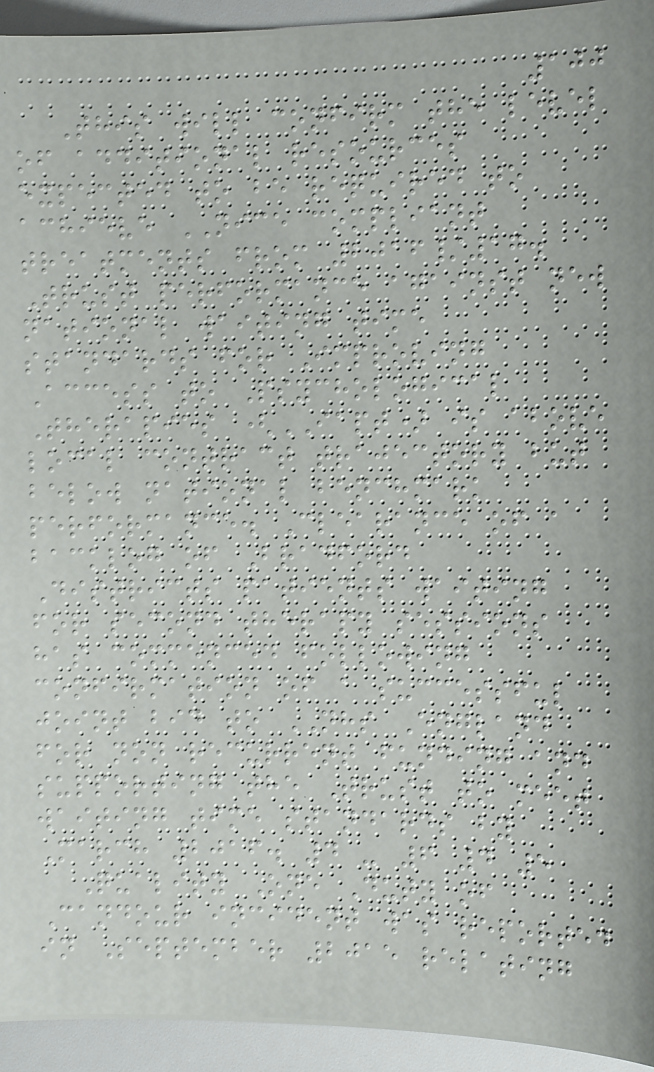100
This will confirm the level
of additional resources
expected to be required to
achieve NICE compliant
treatments from 2016/17.
Trust performance against new
national waiting time
standards for Improving
Access to Psychological
Therapies (IAPT) is above
local contract trajectory but
below national benchmark
performance. Clearance of a
backlog of Bradford
Districts patients waiting
for second therapy sessions
has commenced following
confirmation of a successful
joint bid to NHS England
for non recurrent funding and
supporting the Trust to meet
waiting time standards by
March 2016. 4 - 6 4 5
Quality One Duty of
Candour incident was reported
in September 2015 relating
